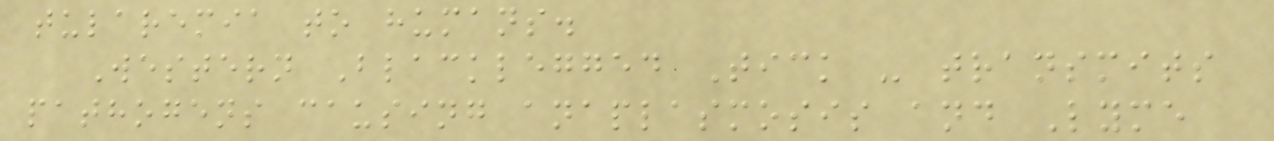tularemia to humans.
Western Blacklegged Tick - transmits
pathogens causing anaplasmosis and Lyme
